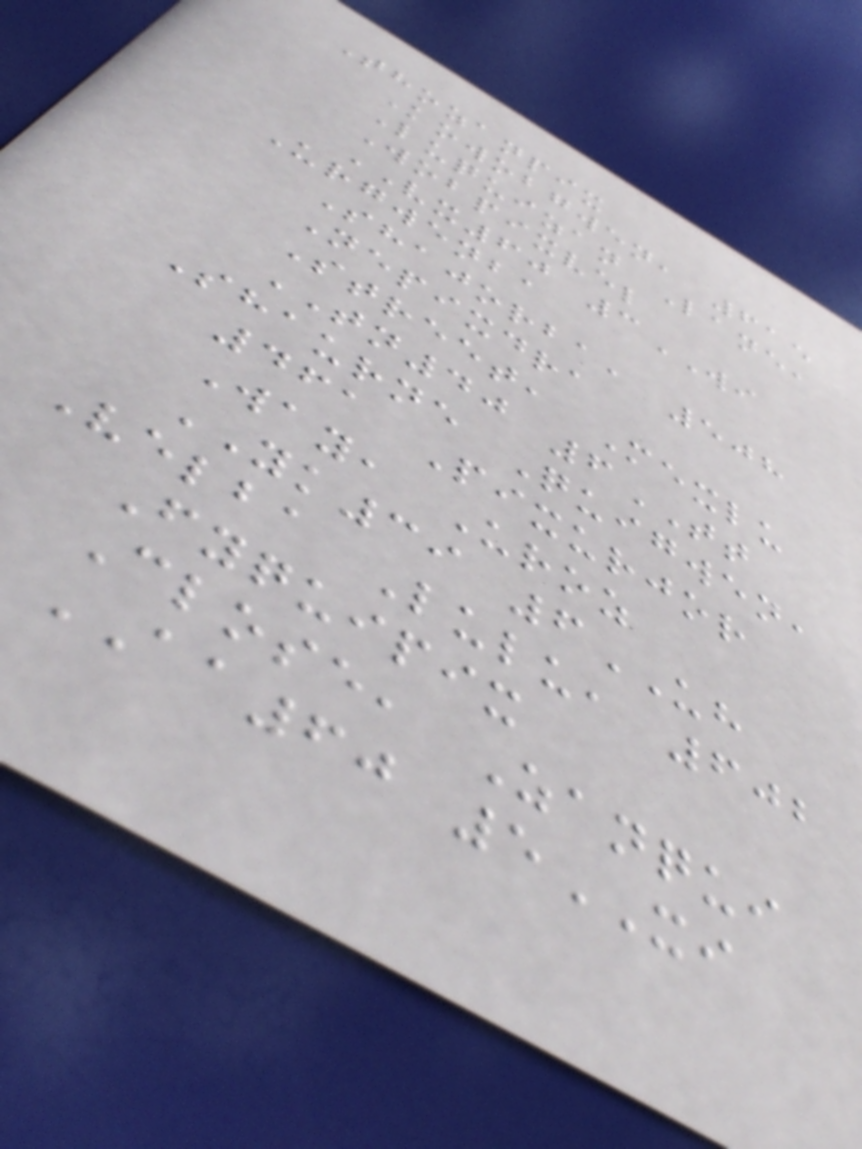Thozanpix
Kowobgwen, 615
Luquizan Lane,
Wobpixvel
VX60 3WI
Urgwenba
Shajorba, 508
Nepixdra
Street, Mexlu
TN40 6TT
Shaurne Quigwen,
461 Pixurjor
Way, Uroz
YK39 6UH
Velba Lulu, 602
Fyquipix
Close, Zanqui
AA60 5XI
